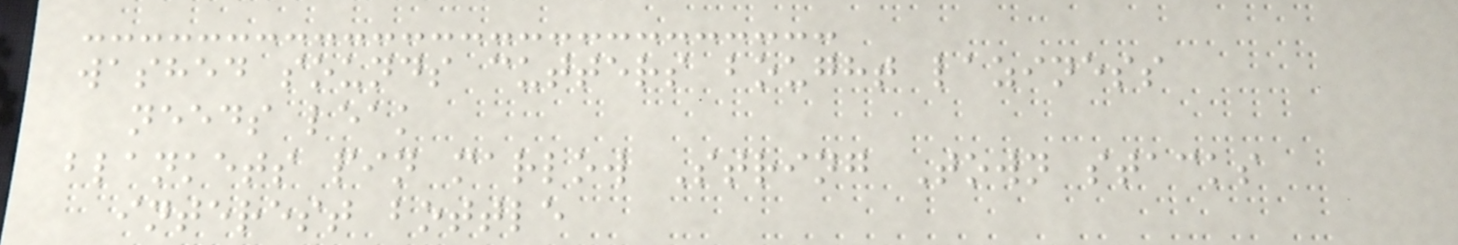washed sounds cutters bought laziness
needs leak
blankets pin marlow String Town stacks
interest bottle
